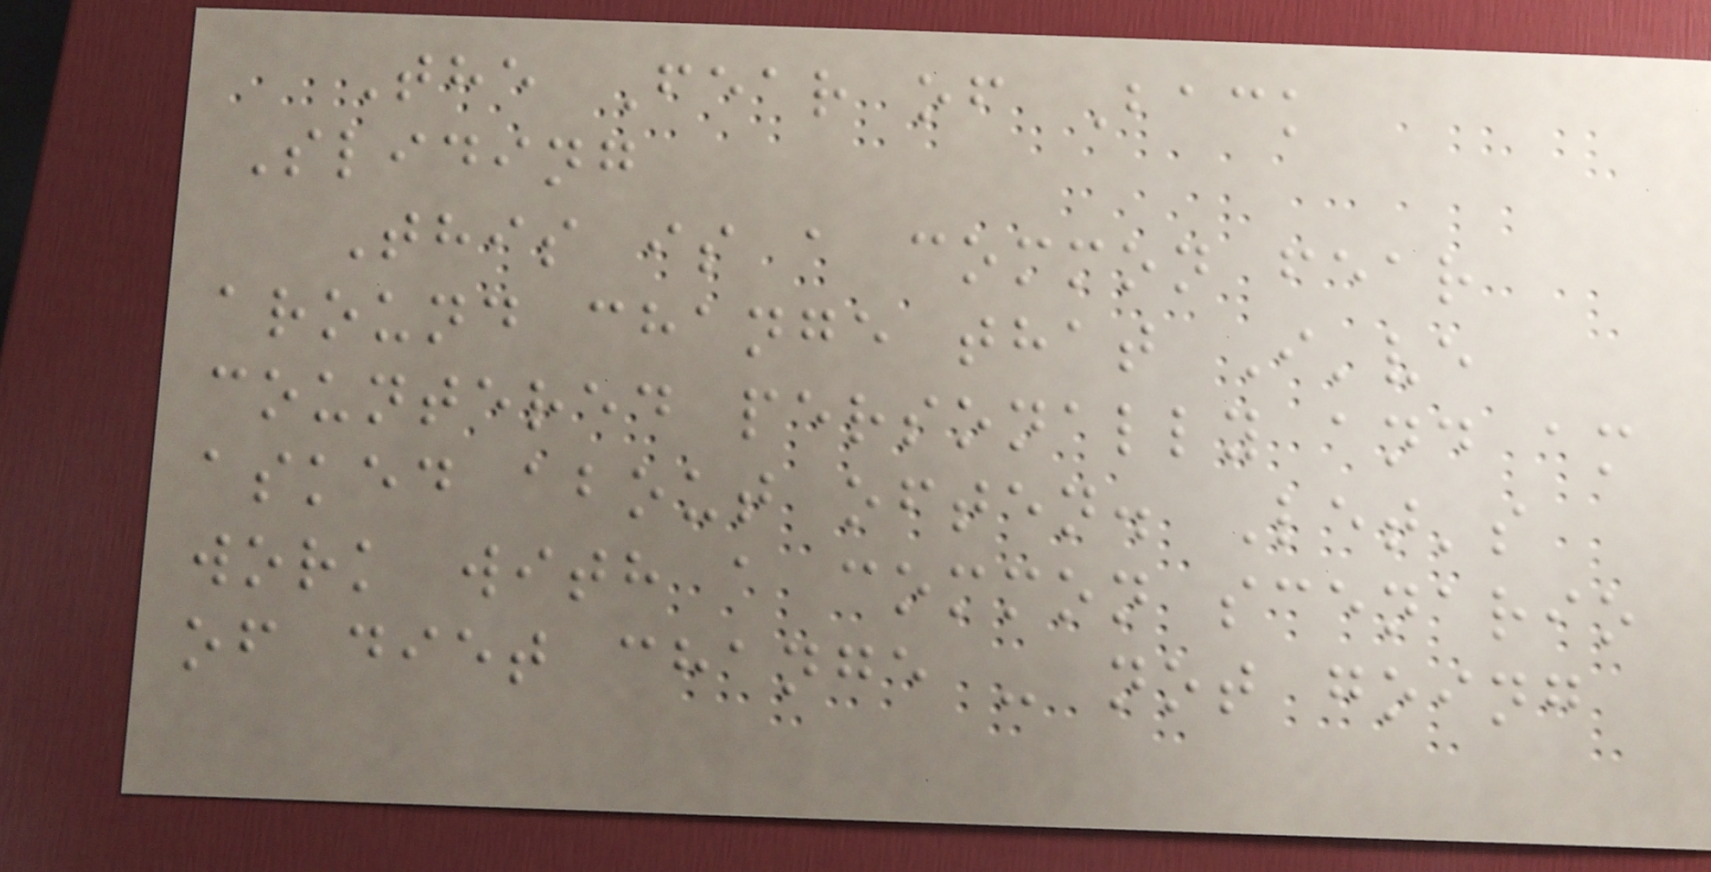The Fear of Back
Sliding
This is a common fear
around change that I've
countered personally and am
asked about often. Let's
work with a common scenario
of diet change - not going
